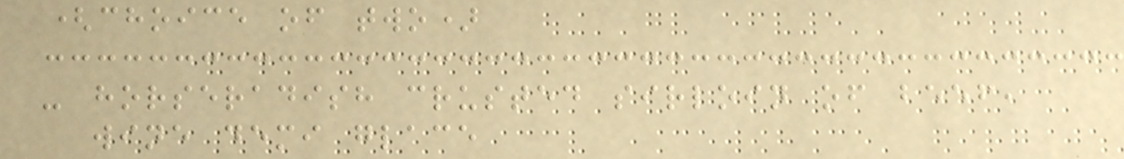(choice of two)
- horseradish crusted sirloin of beef,
wine demi glace
